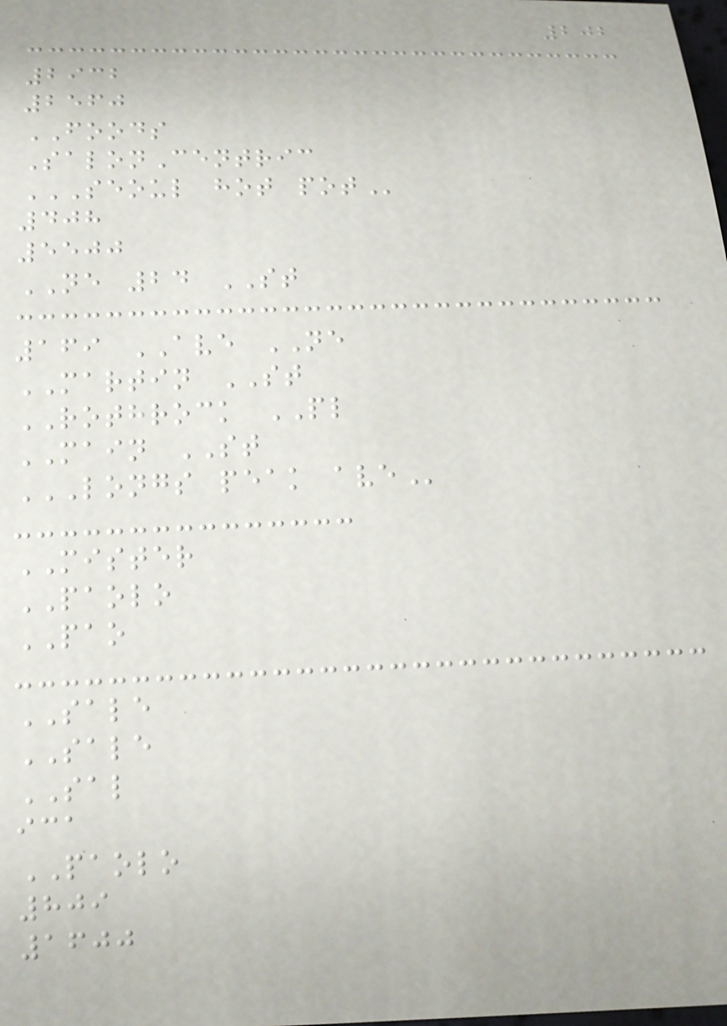202
2932
2560
FOODS
SalonCentric
SEOUL HOT POT
408
5500
NE 24 ST
169 AVE NE
MARTIN ST
ROTHROCK PL
MAIN ST
LONGS PEAK AVE
MISTER
PAOLO
PAO
SALE
SALE
SAL
ica
PAOLO
809
1600
